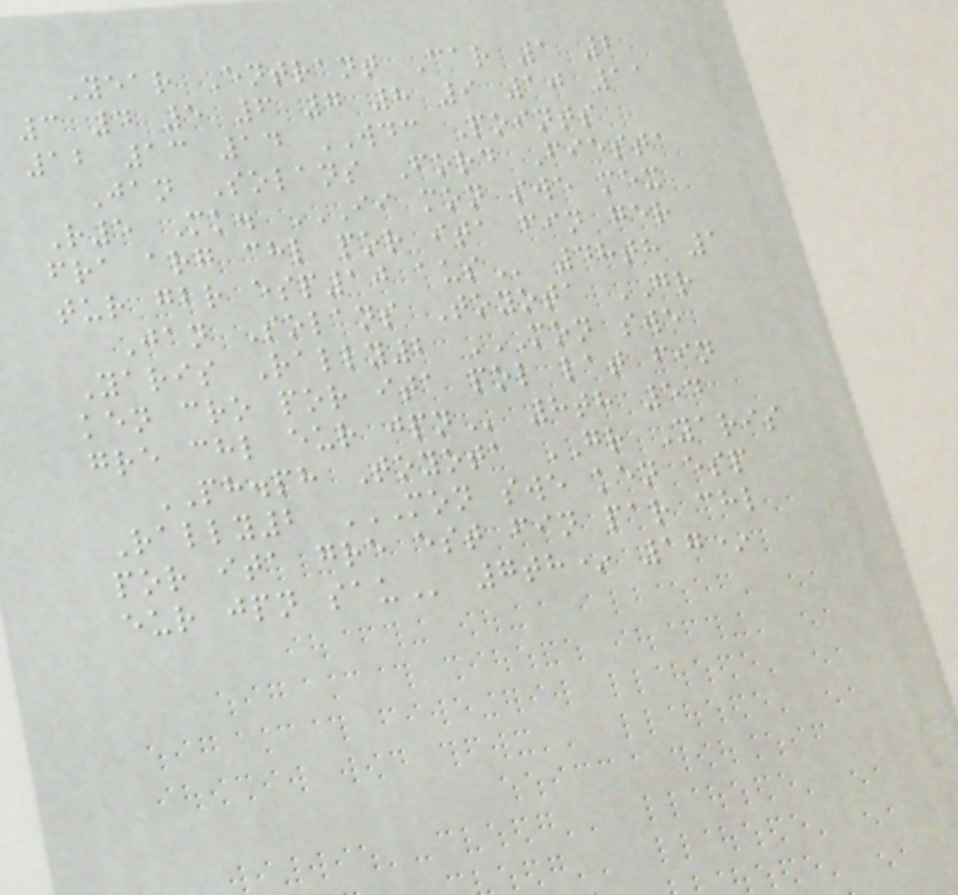Year Entrant Car 1 2
3 4 5 6 7 8 9 10 11
12 13 14 WDC Points
Jan Solans Ford Fiesta
R5 Mk. II MON SWE MEX
FRA ARG CHL POR ITA FIN GER
TUR GBR ESP10 AUS 48th 1
Jan Solans Toyota GR
Yaris Rally2 MON SWE
KEN CRO POR ITA POL LAT FIN
GRE CHL EUR JPN 8th 54
PH.ph Toyota GR Yaris
Rally2 MON SWE KEN ESP
POR ITA GRE EST FIN PAR CHL
EUR JPN SAU 7th* 17*
